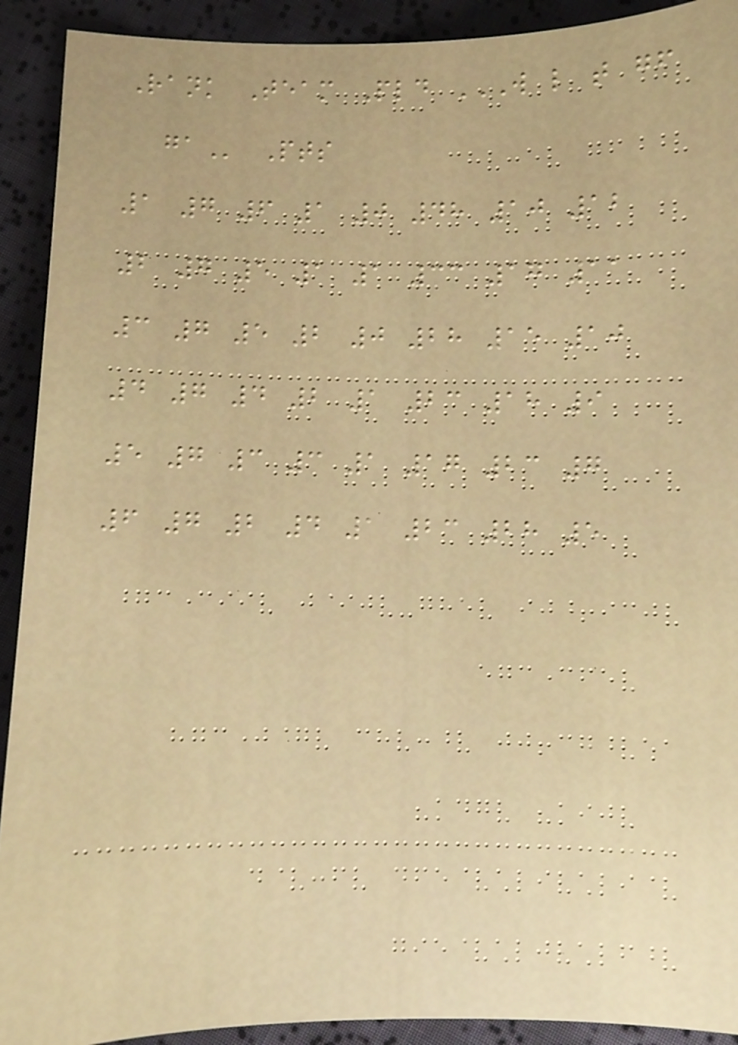Rank Team Pld W L T GF
GA Pts
1 7 6 1 0 48 10 12
2 7 5 1 1 33 17 11
3 7 5 2 0 28 15 10
4 7 4 2 1 23 18 9
5 7 3 3 1 17 23 7
6 7 2 4 1 23 28 5
